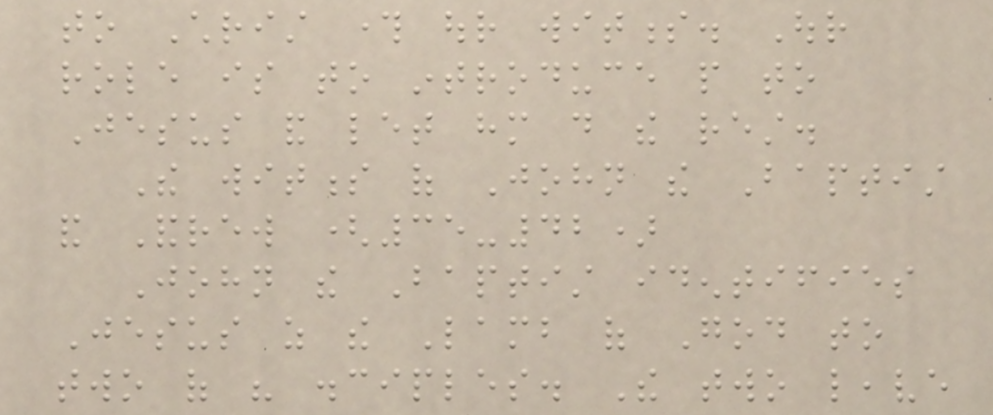to Christ through our witness. Our
role is to introduce people to
Jesus and let him do the rest.
The witness of John the Baptist
and Andrew (35-42)
John the Baptist identifies
Jesus as the Lamb of God to
two of his disciples. The two leave
